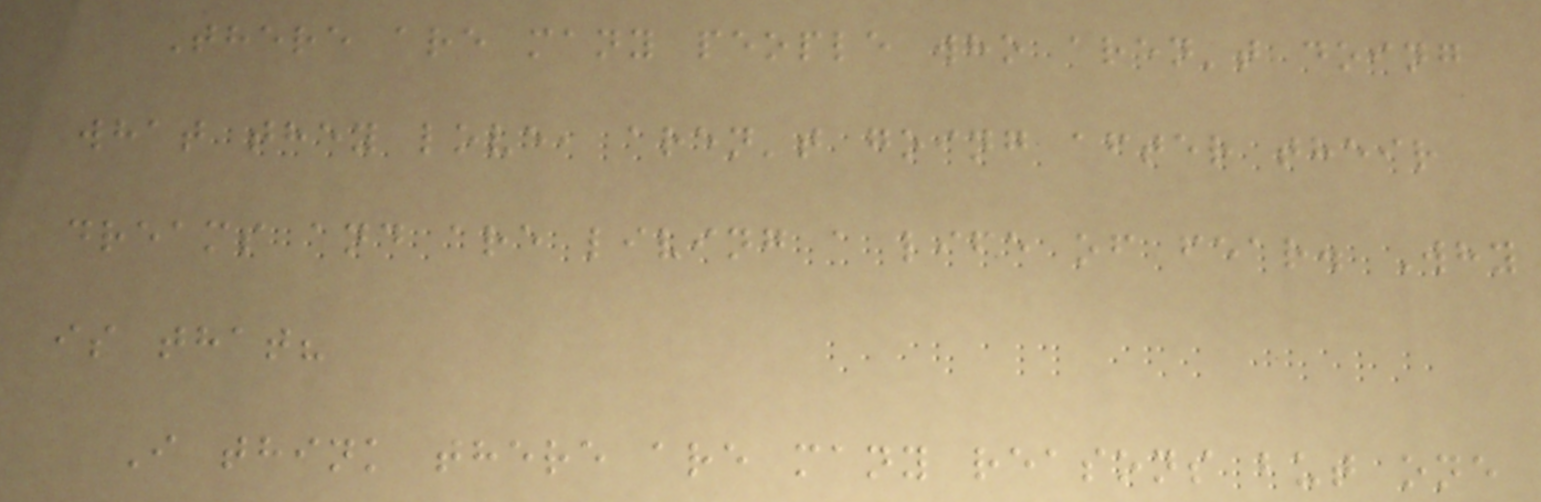There are many people who aren't doing
what they love, aren't going after their
dreams and are living a life of fear. Why
is that?
I think there are many reasons but one
